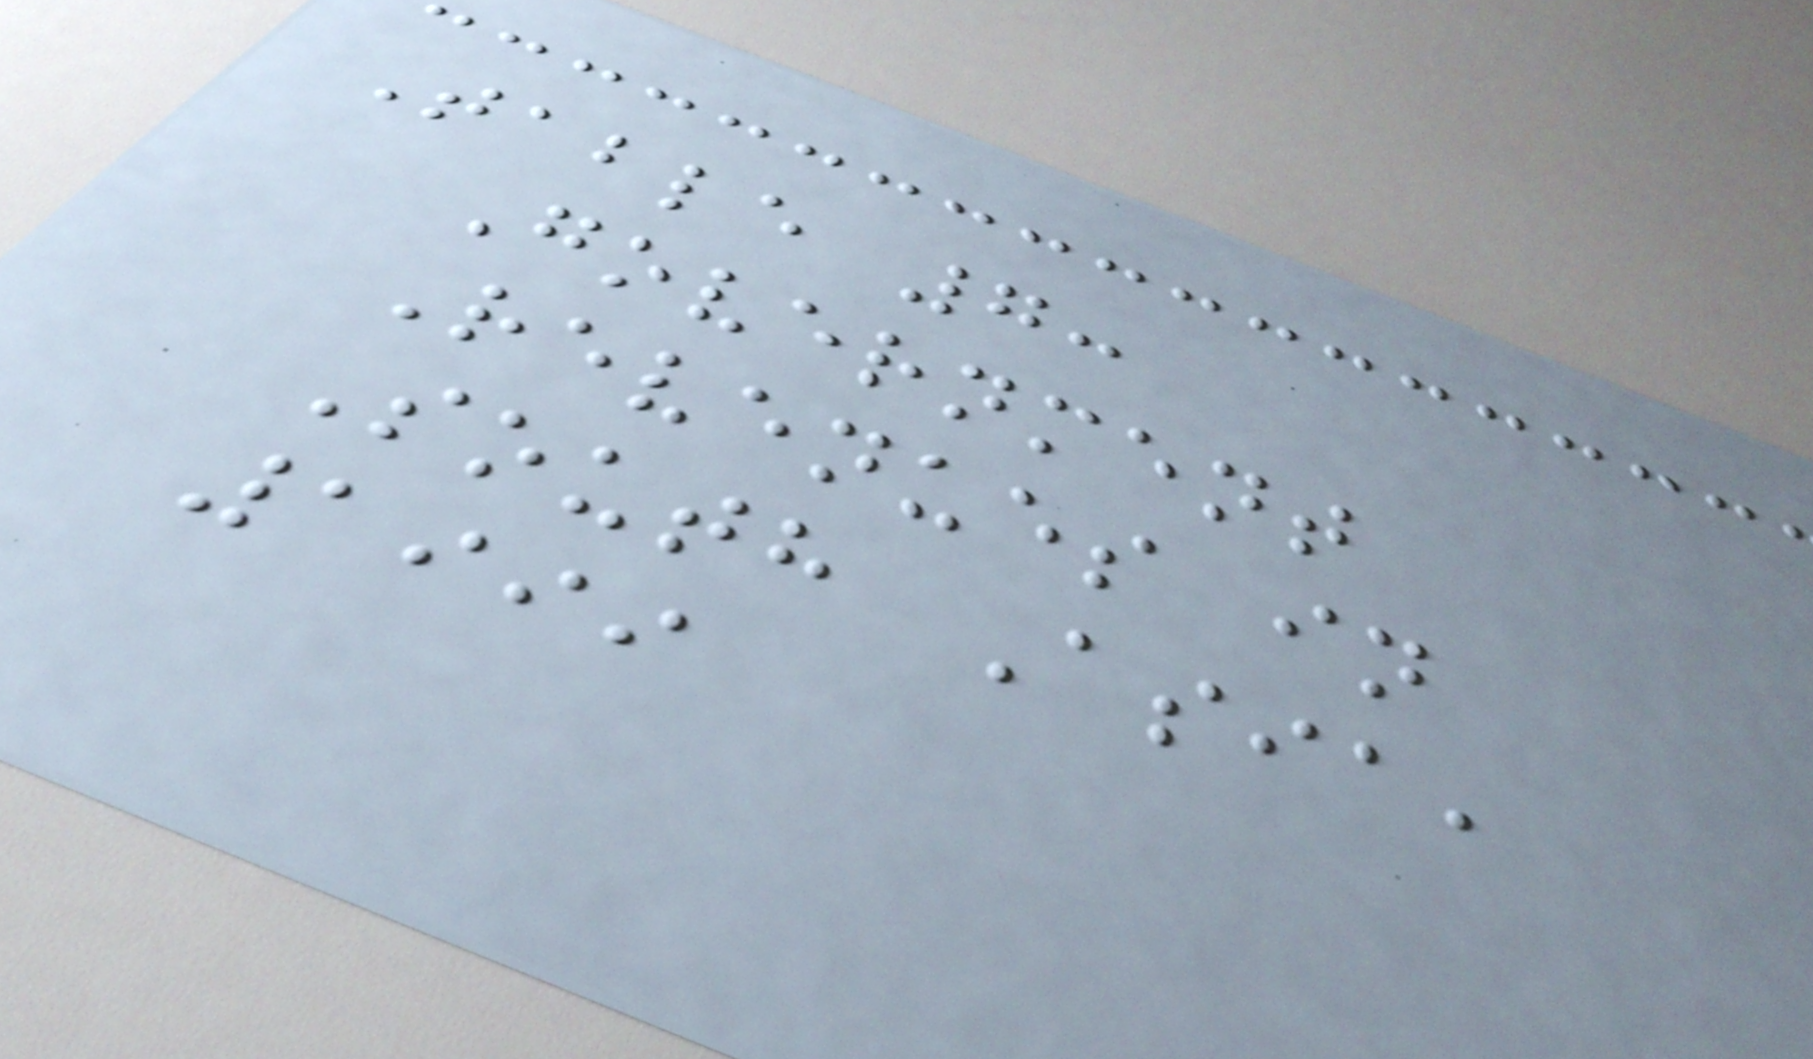Table 7:
Government
Revenues in
South Asia,
1999
